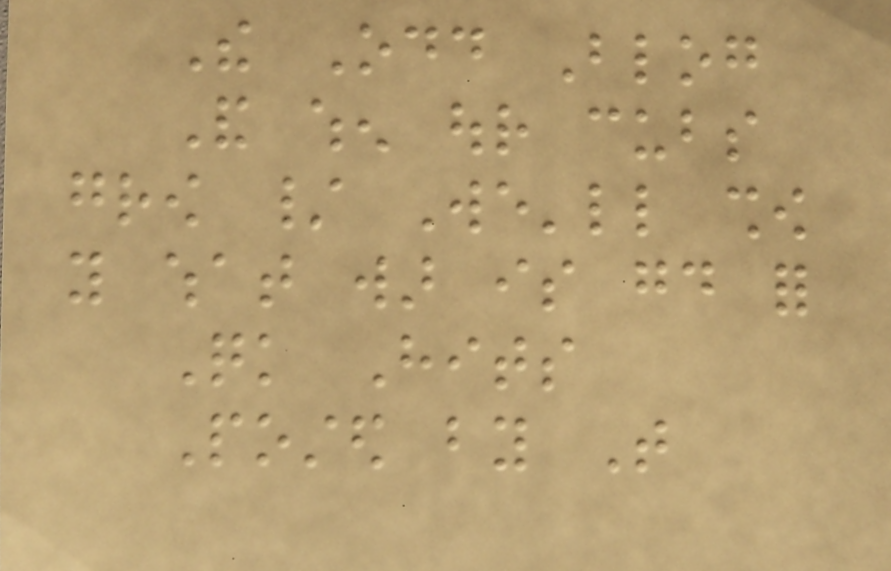The Odd Blog
And when our cubs
grow / We'll show
you what war is good for
Quick Hits
Posted by That
